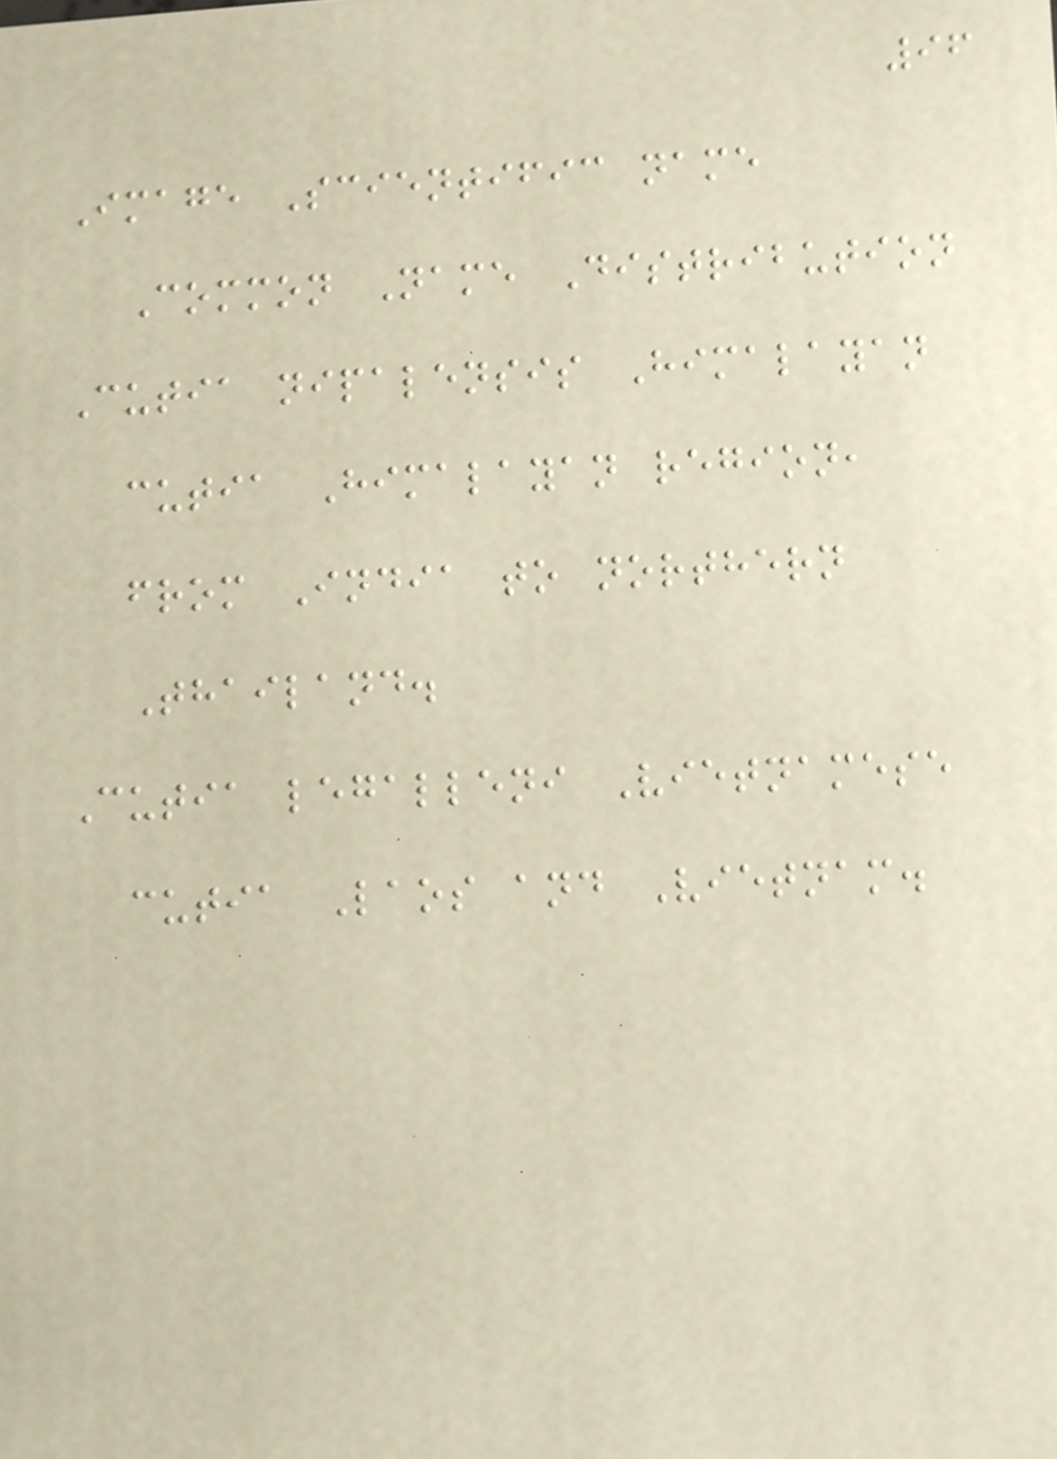96
Image Scientific name
Common Name Distribution
Cutia nipalensis Himalayan
cutia Himalayan region,
from India to northern
Thailand.
Cutia legalleni Vietnamese
cutia Laos and Vietnam.
